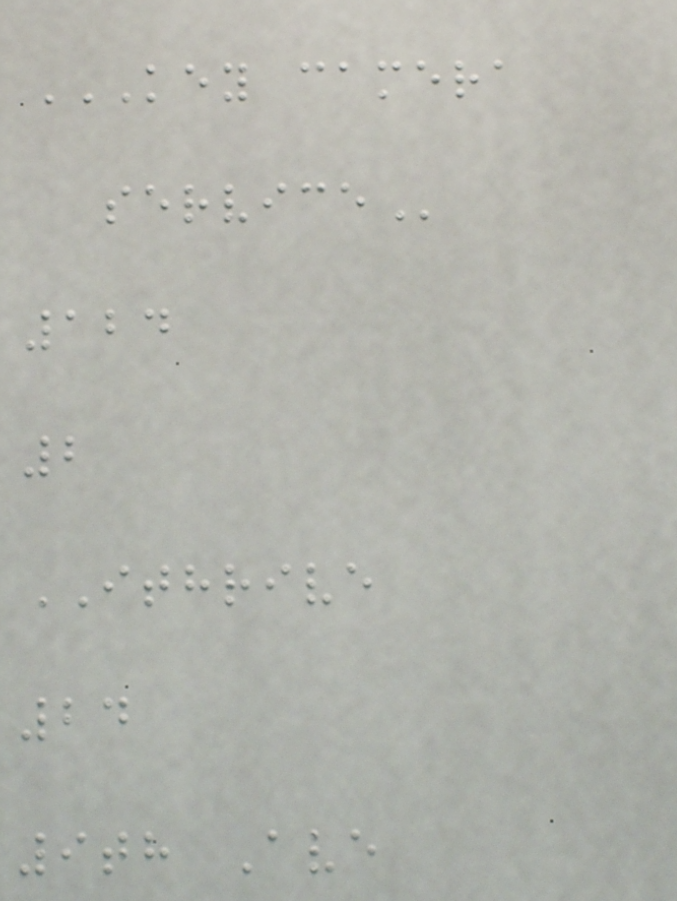KEY CAMERA
SERVICE
124
2
ITHRIVE
24
9th Ave
